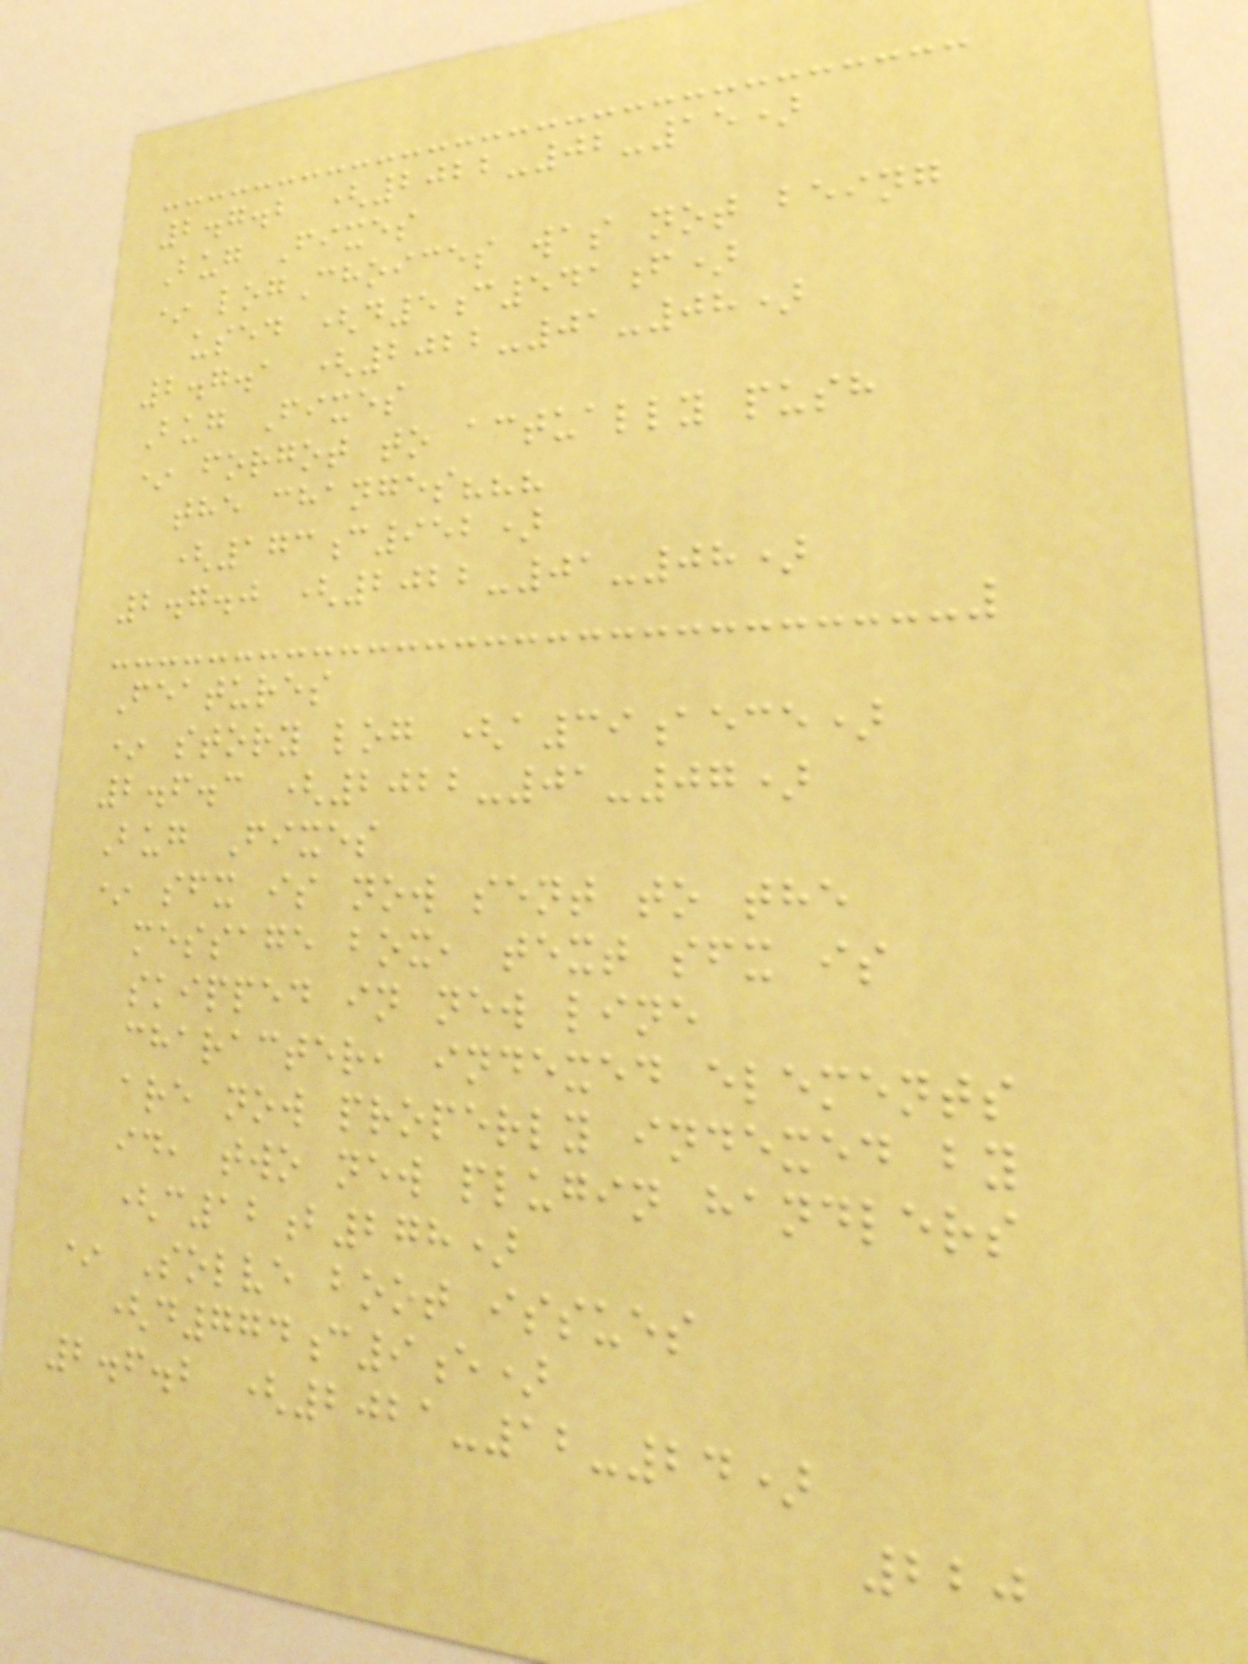2.7.2 (2022-02-15)
Bug Fixes
* logChoices was not being
used (d5c541f)
2.7.1 (2022-01-08)
Bug Fixes
* forgot to actually push
the changes???
(173c952)
2.7.0 (2022-01-08)
Features
* story log (a39aece)
2.6.3 (2022-01-07)
Bug Fixes
* sfx is now sent to the
message box, text sfx is
skipped in new line
character, indexed elements
are now properly indexed by
id, two new plugin handlers
(c12b278)
* Solve boot issues
(d774c9e)
2.6.2 (2021-12-24)
220
